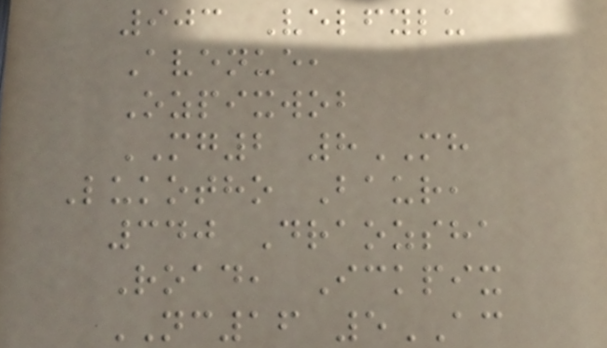903 Velfylu
Avenue,
Ozpixwob
MG2 8MH
Lukotho Baur,
340 Draozsha
Road, Ickpix
NC16 5AC
